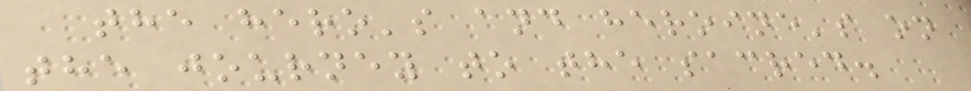the hero's and heroine's on
the journey to the sacred.
